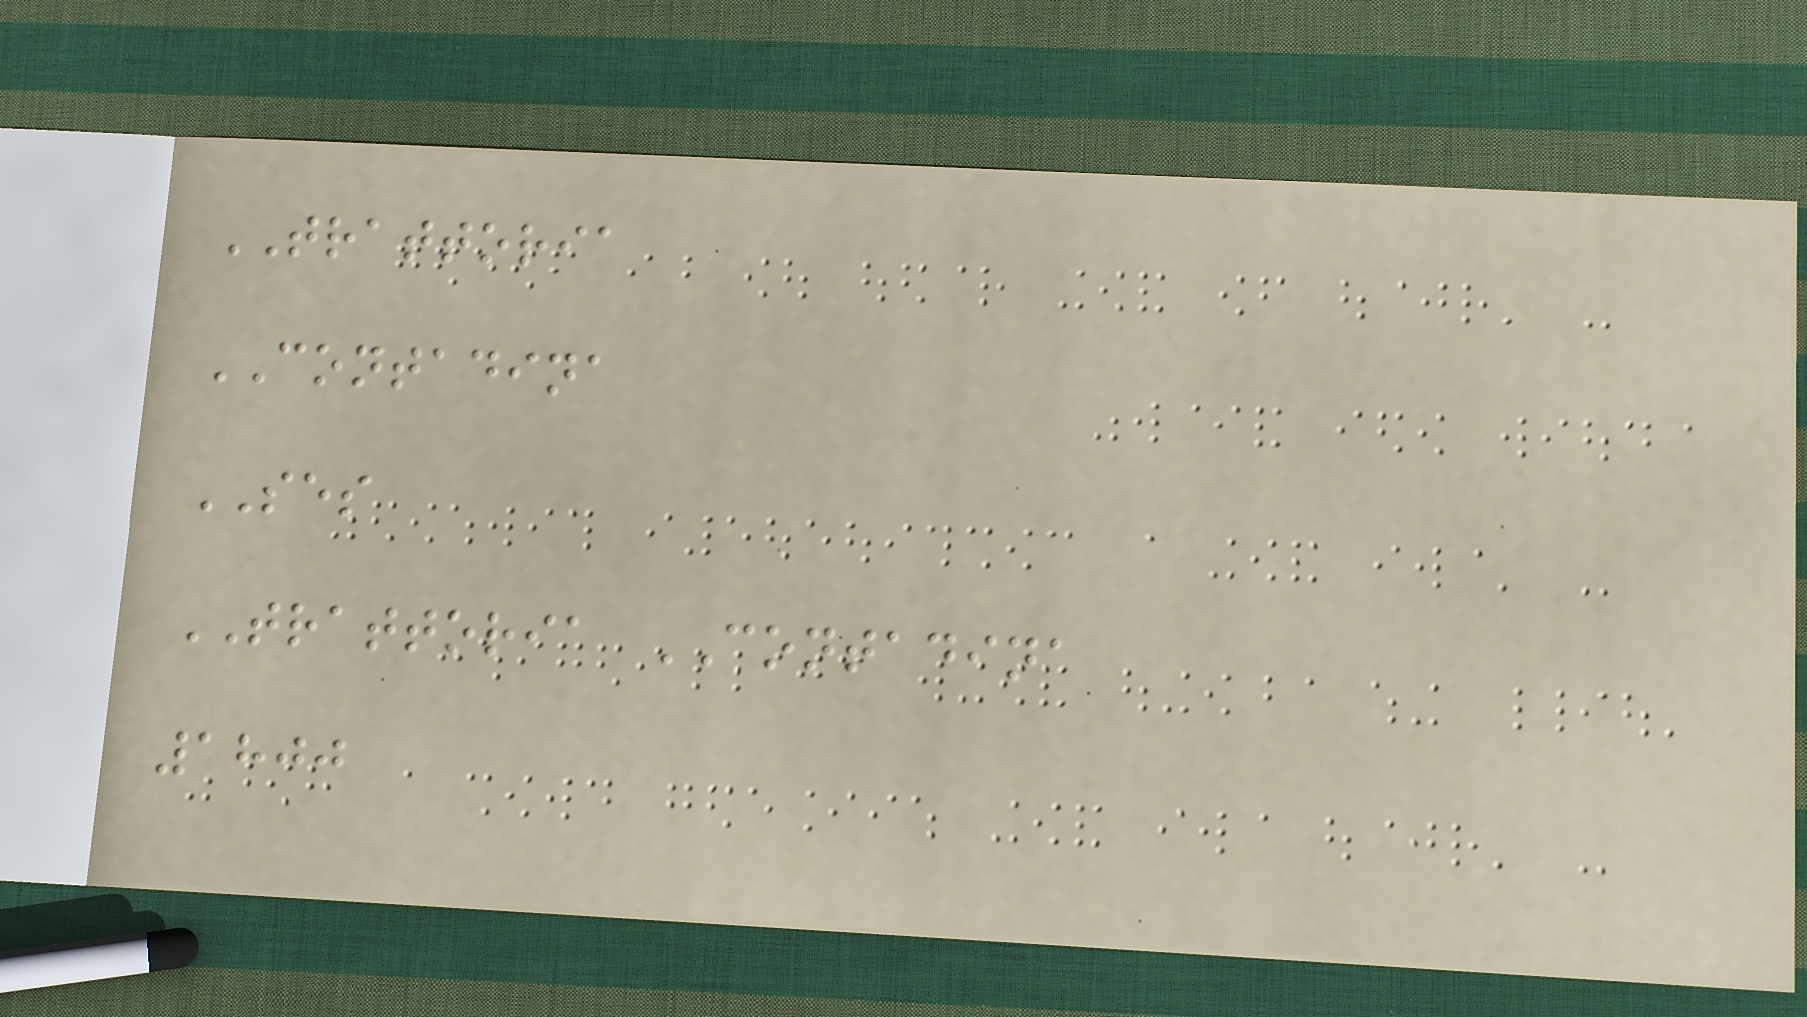TRATTORIA
CONTADINA
SES
TRATTORIA CONTADINA
1800
